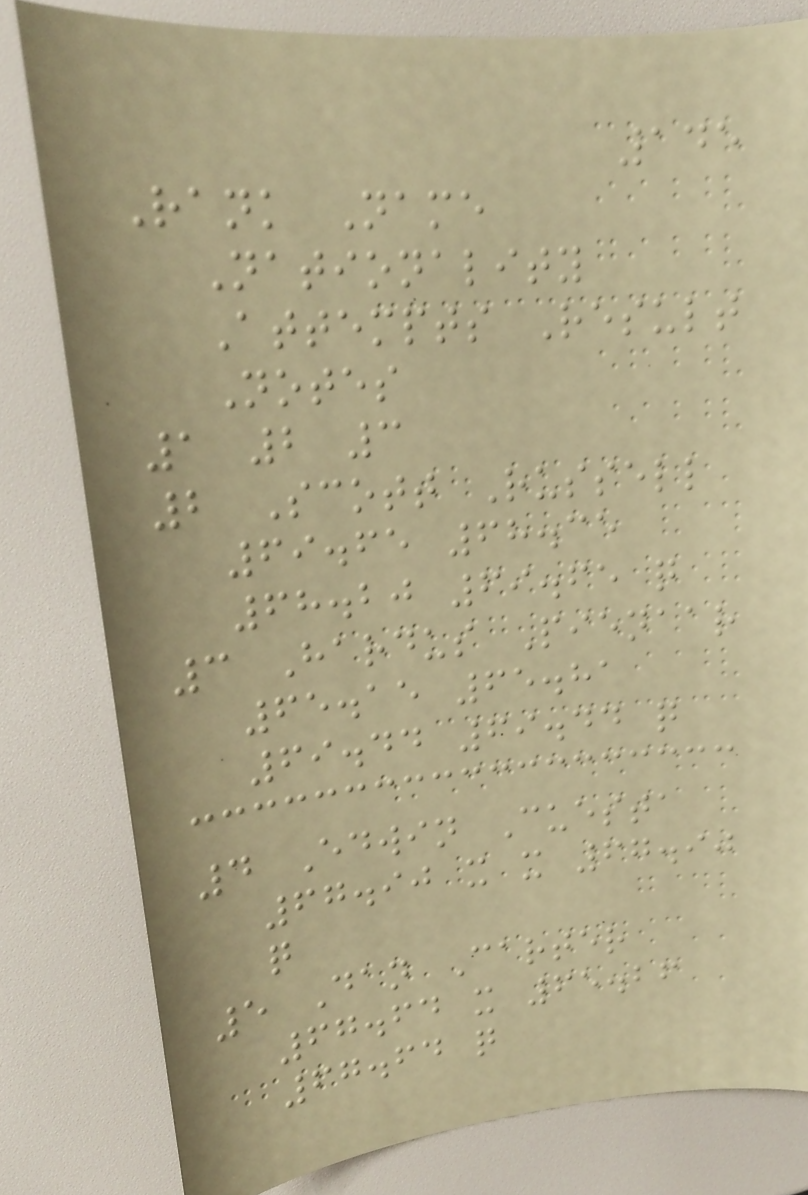145
Rank Name
Nationality
Attempts Result
Notes
1 2 3
2 Scott Russell
69.65 68.35
68.20 69.65 q
3 Hardus Pienaar
65.15 65.81
69.44 69.44 q
4 Edwin Cuesta
67.90 x x 67.90
q
5 Dan Carter
67.64 x 65.26
67.64 q
